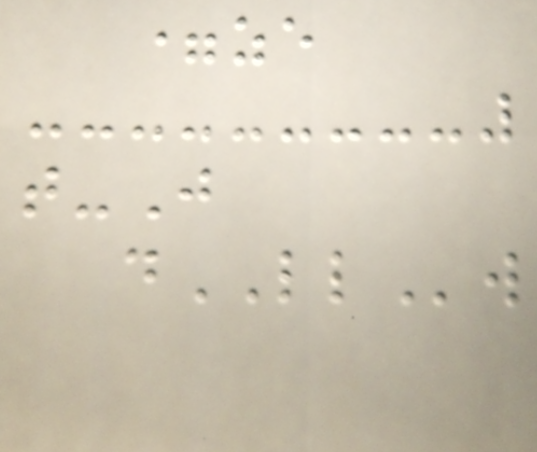=ze
t-J
dLLw
